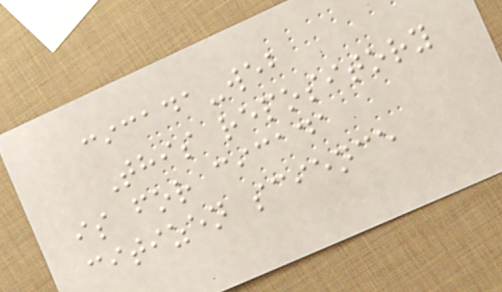cicada-web
This repository
is for cicada
citizen science
